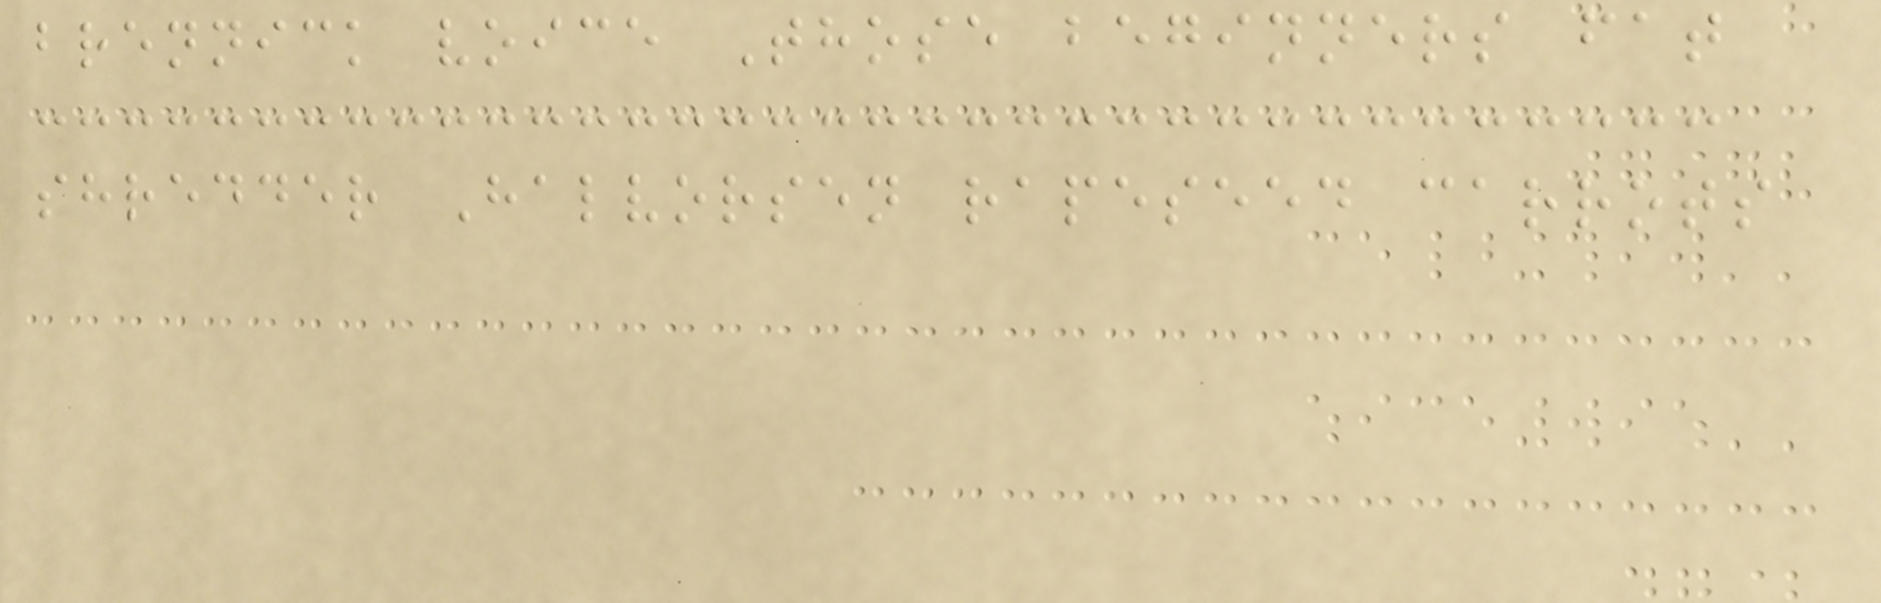brennick voice Those beginners fat
shredder Halvorsen rapeseed carrots
